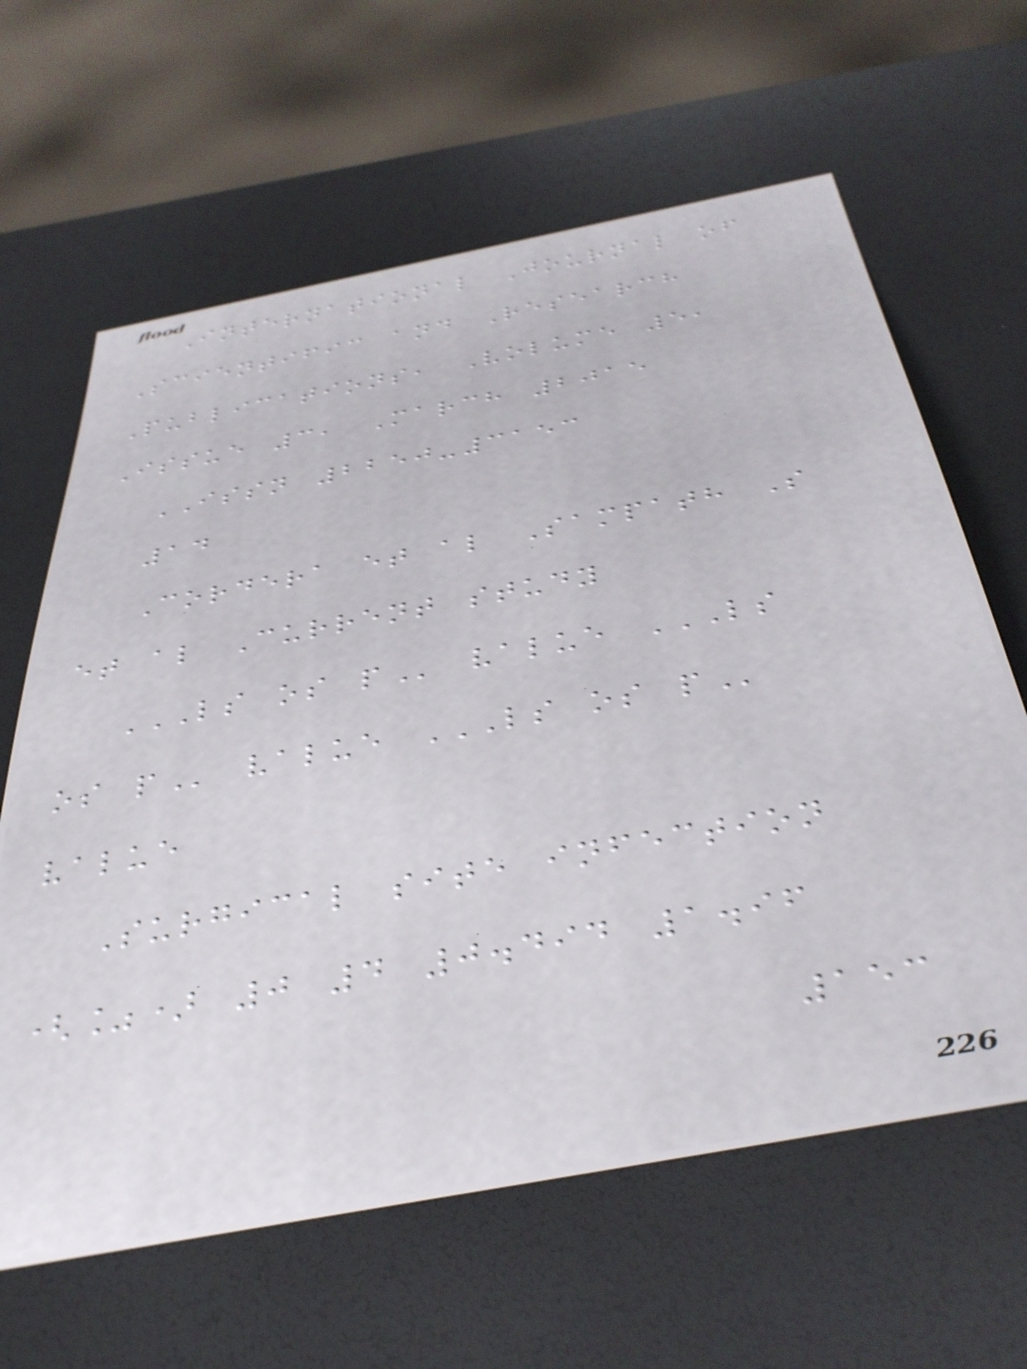International Journal of
Scientific and Research
Publications, Volume 5,
Issue 3, March 2015
ISSN 2250-3153
14
Cordera et al Sampath S
et al Current study
LS OS P value LS
OS P value LS OS P
value
Surgical site infection
(%) 0 4 0.494 1.96
153
